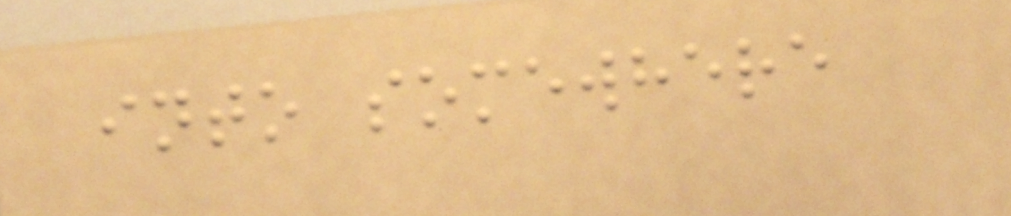into somewhere
